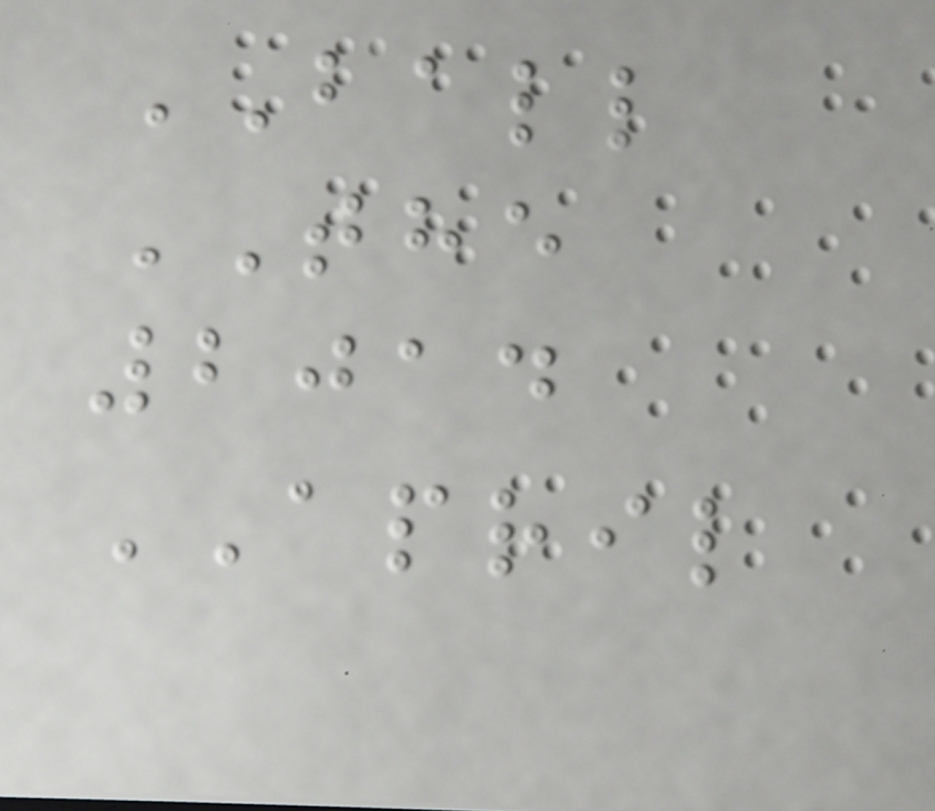BALL
THE
2014
APRIL
